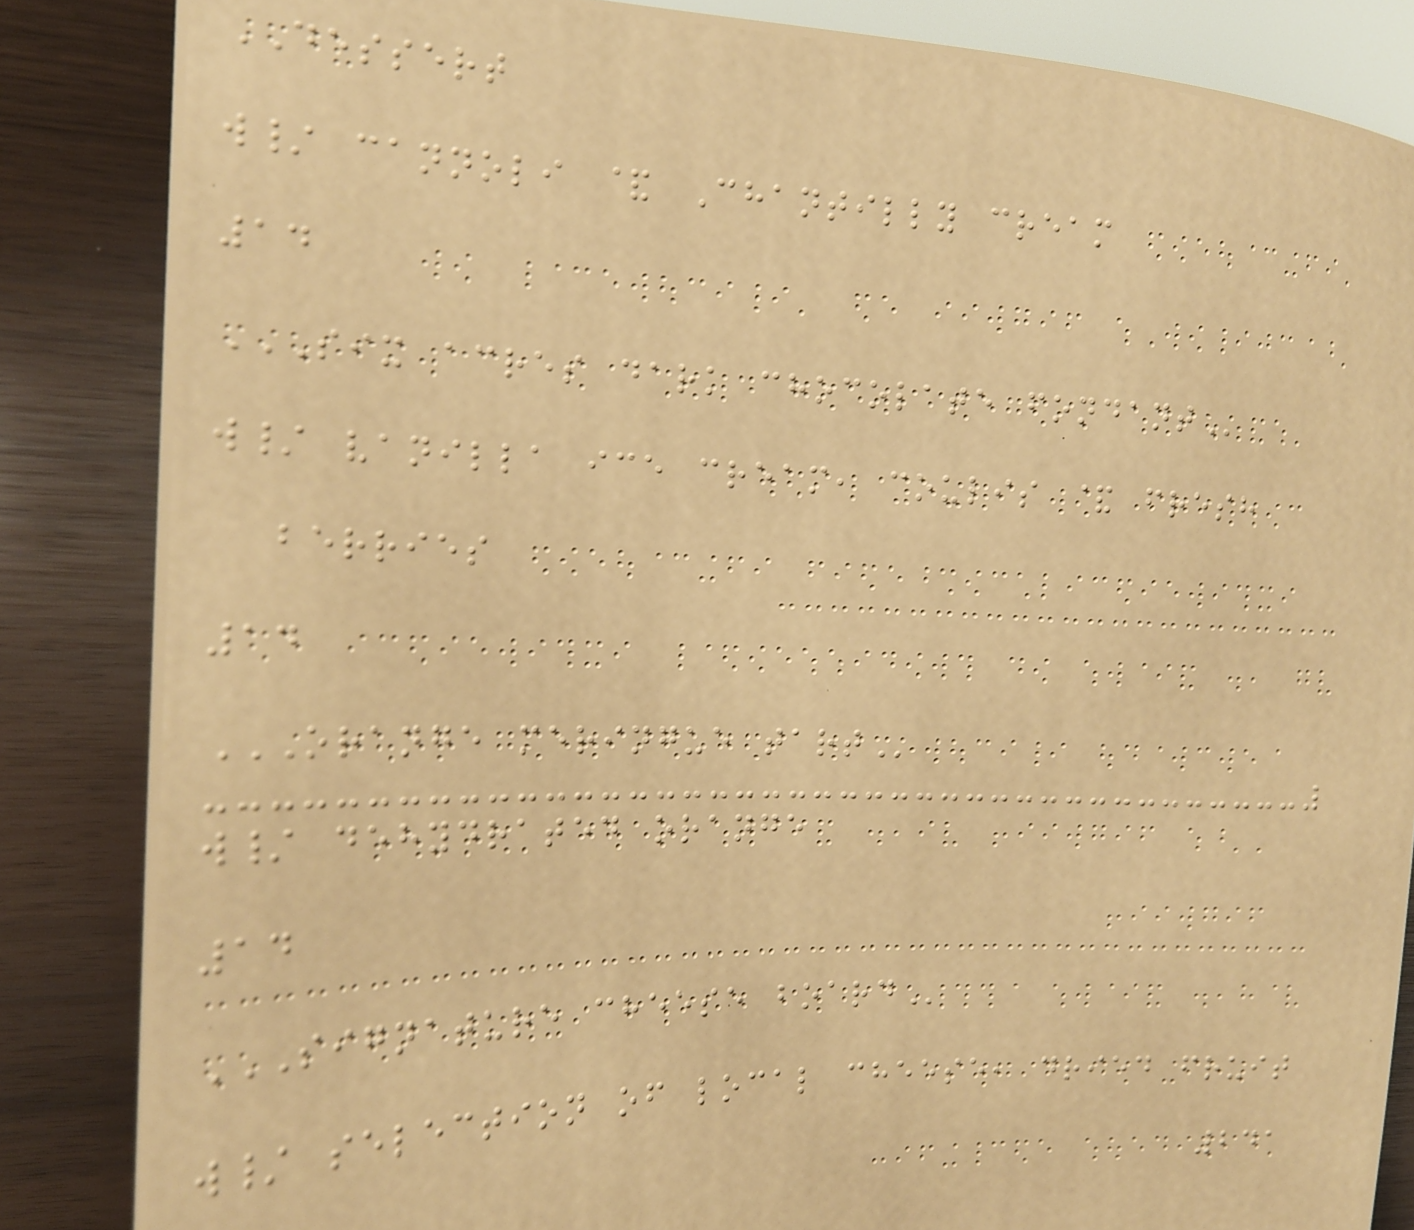DESSERT
w/ cannoli & Chantilly cream
14
SIX ACRES DARK CHOCOLATE FONDANT
w/ vanilla ice cream, coulis & fresh
berries
14
ORANGE MERINGUE TART
w/ dehydrated orange
14
SIGNATURE CHEESE BOARD
w/ selection of local cheese, dried fruit
241
